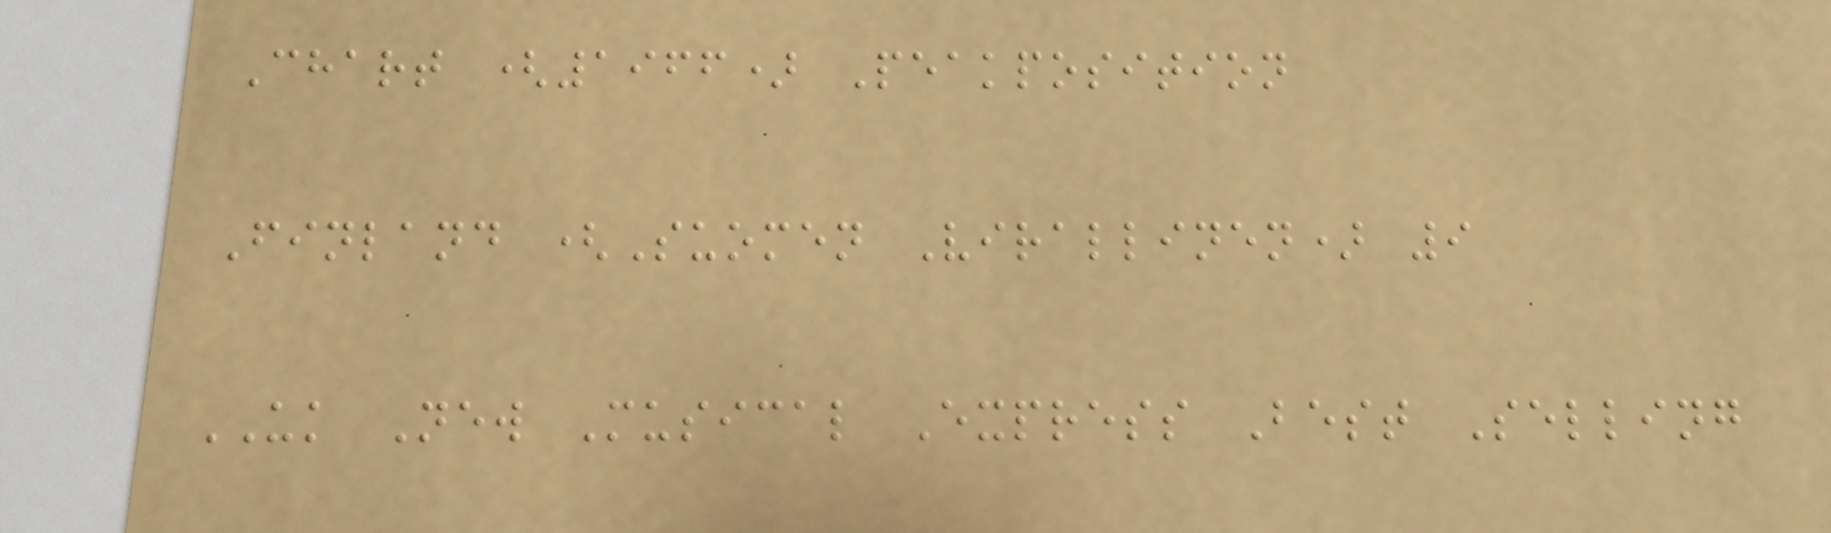Chart (1966) Peakposition
Finland (Suomen Virallinen) 9
UK New Musical Express Best Selling
